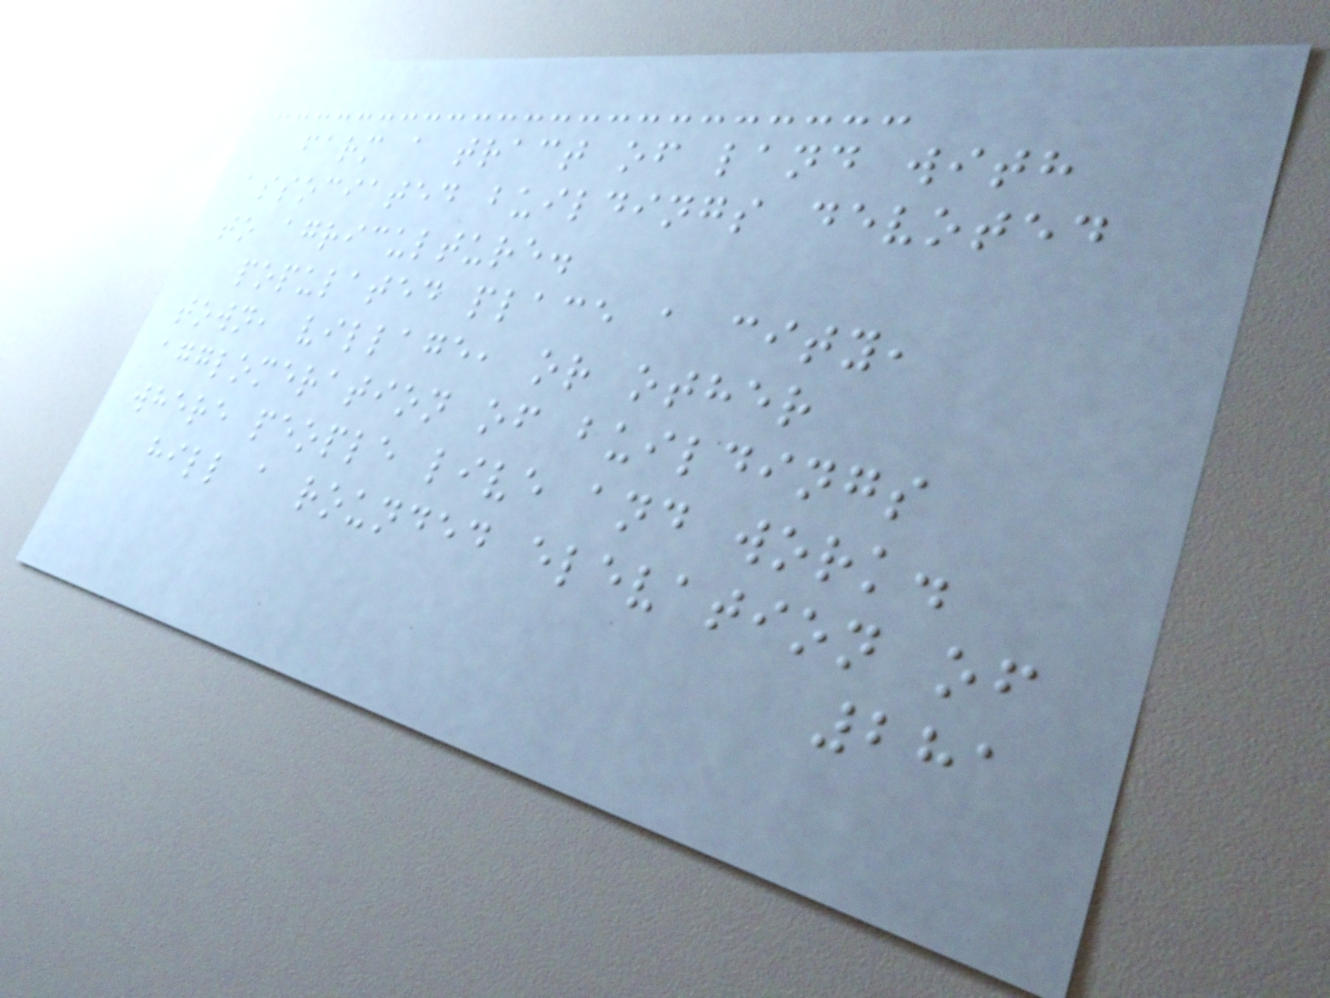farm a tract of land with
associated buildings devoted
to agriculture.
populated place a city,
town, village, or other
agglomeration of buildings
where people live and work.
hill a rounded elevation of
281
